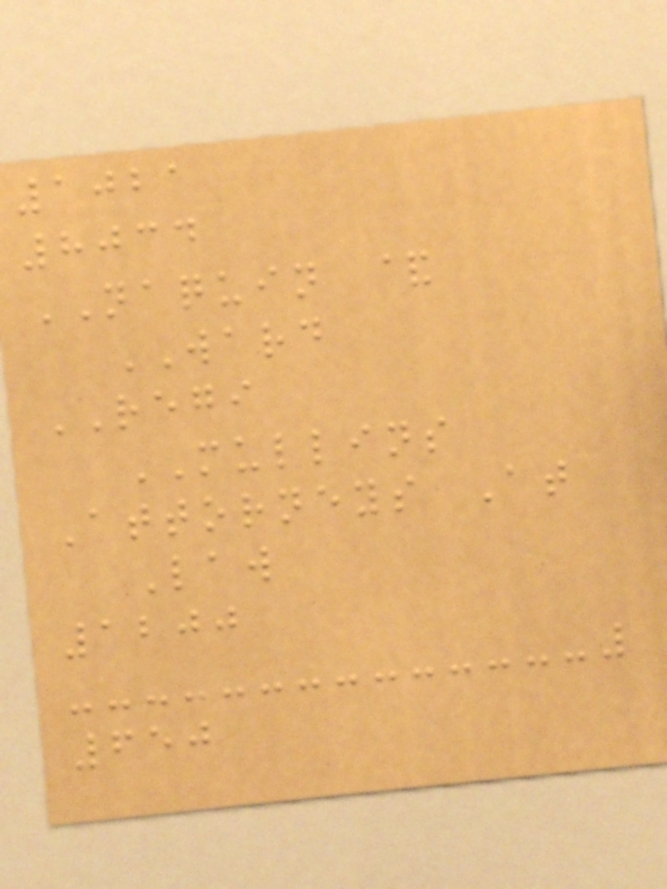1021
8034
NAQUIN &
WARD
REGI
MULLINS
Attorneys At
Law
1200
650
